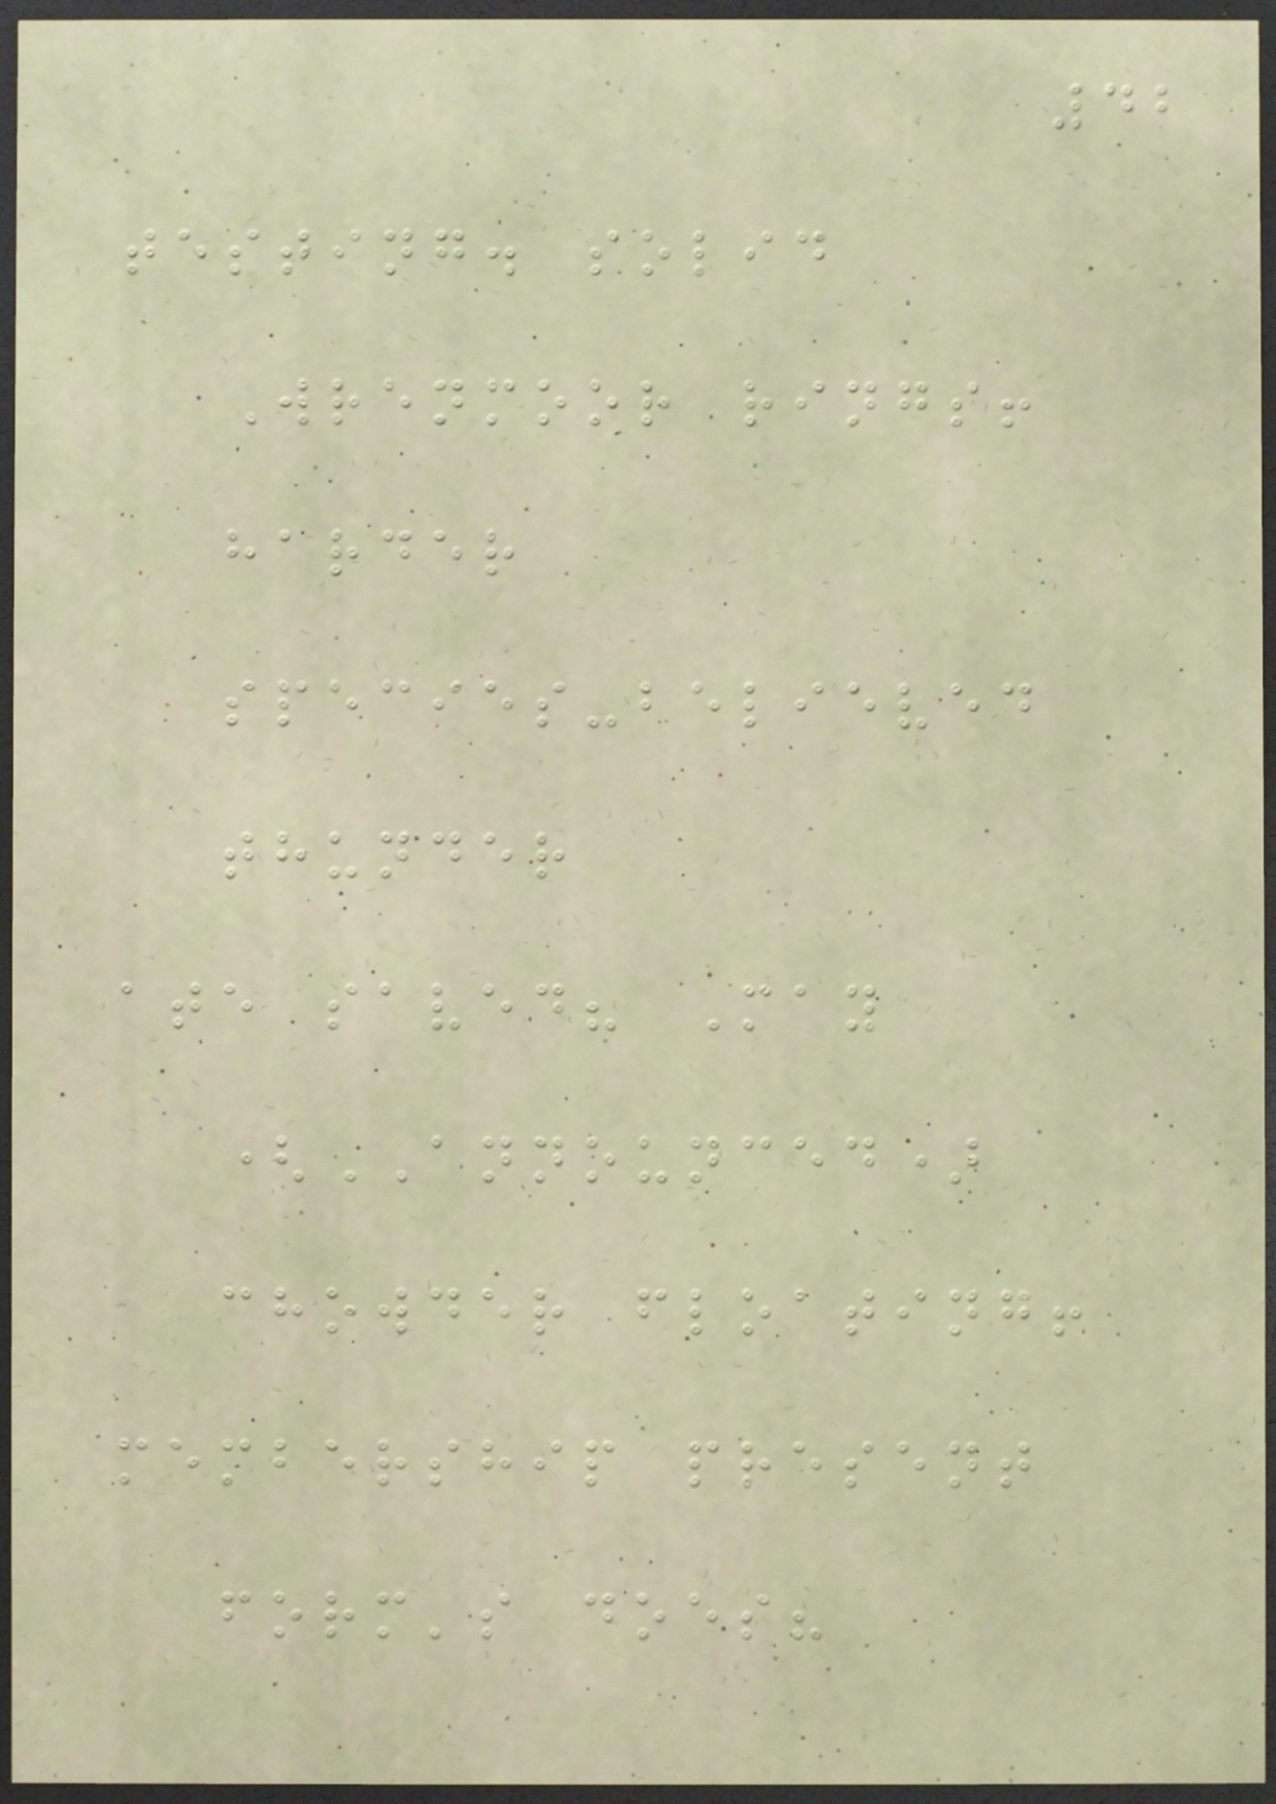42
testing. solid
Wrenmoor rings!
harder
species-believed
thunder
ate saved? May
(ANNOUNCED)
chowder floating!
membership present
form's does?
